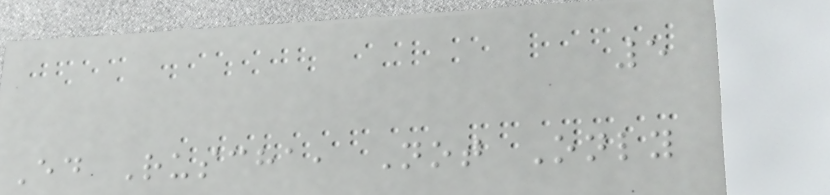5
Ed Ruscha, Not Only
